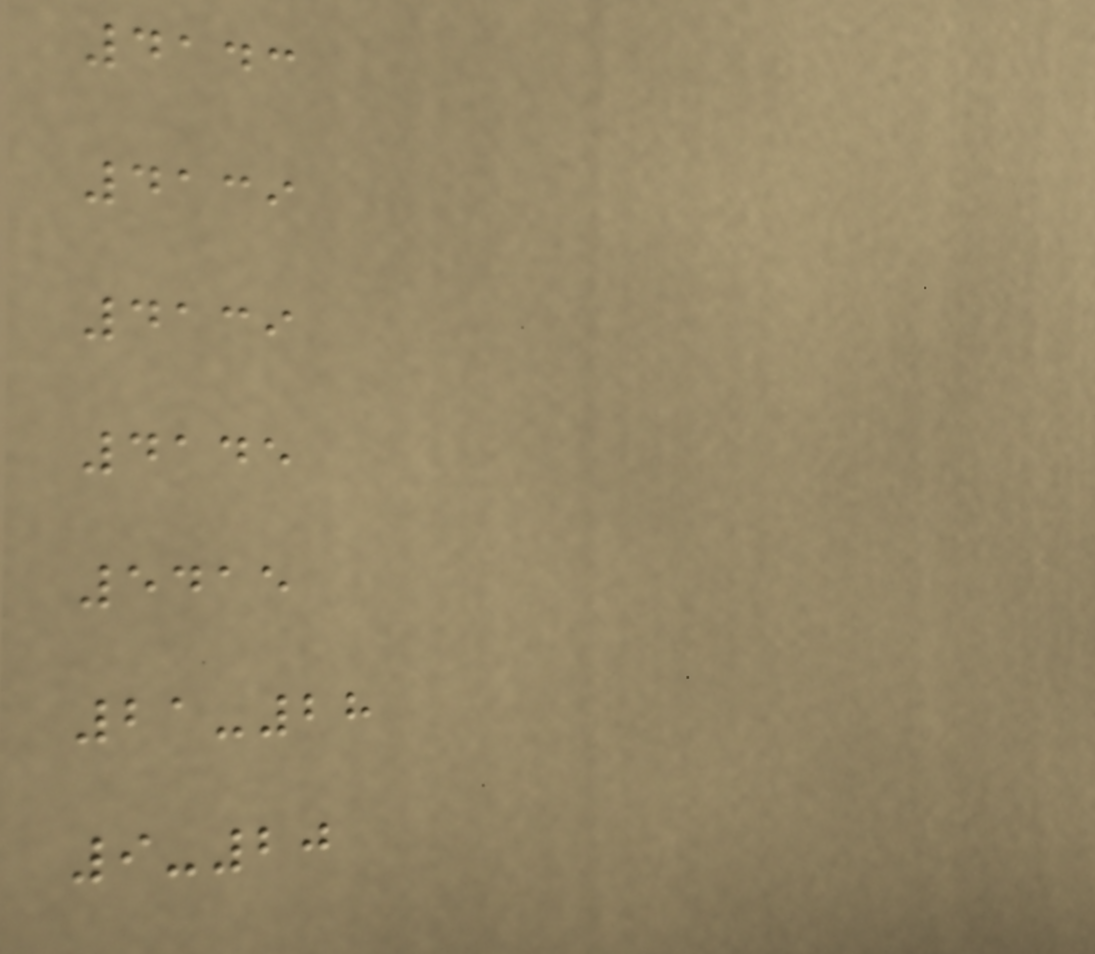4143
4139
4139
4145
5415
21-28
9-20
